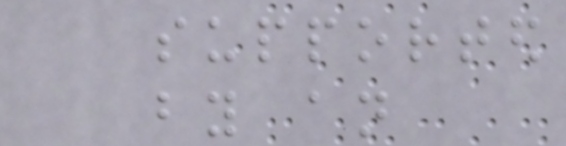supported
by an
